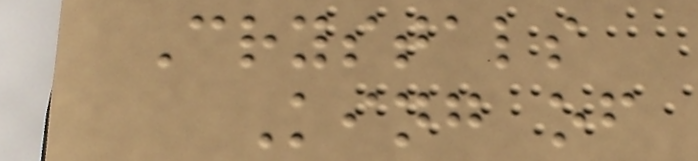Crystals
King of
